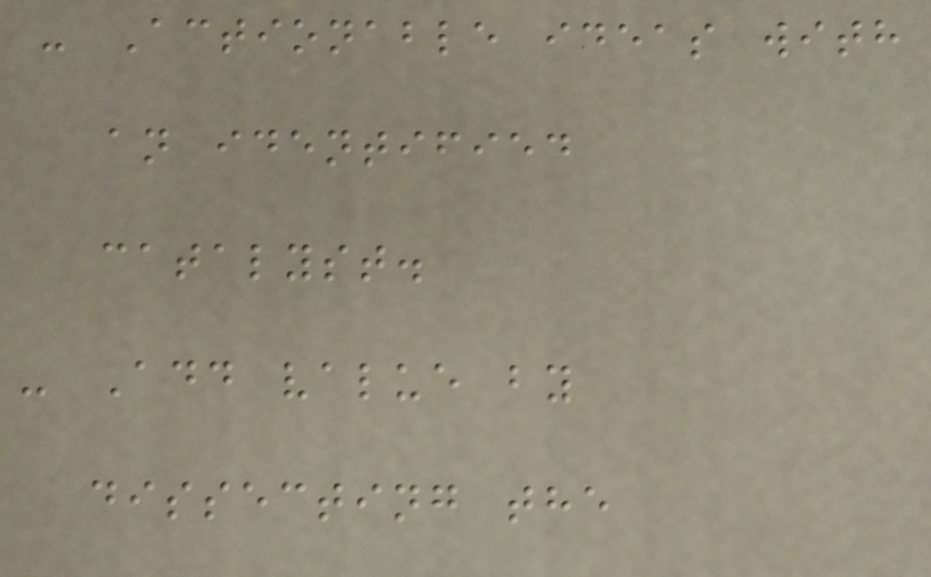- Actionable ideas with
an identified
catalyst.
- Add value by
dissecting the
